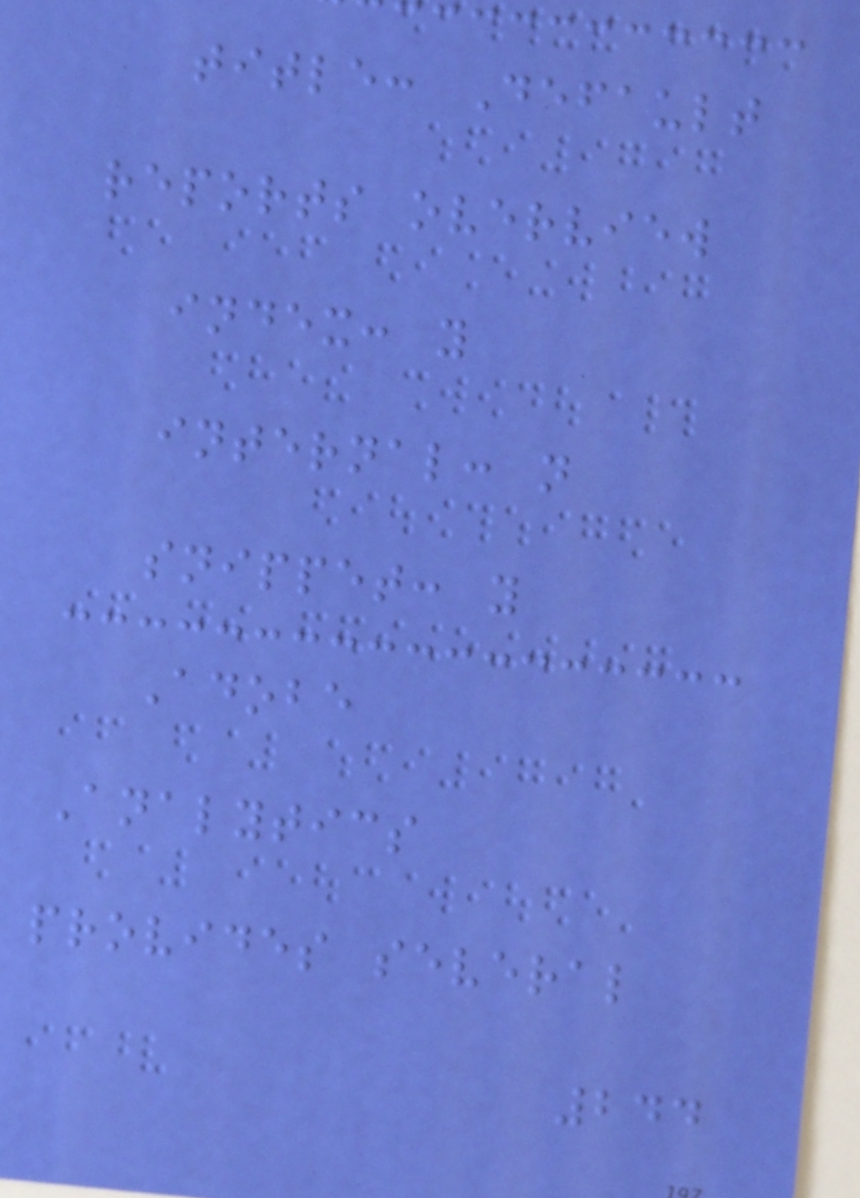title: Default
reports overview
index: y
internal: n
snippet: y
Adobe
Analytics
provides several
244
